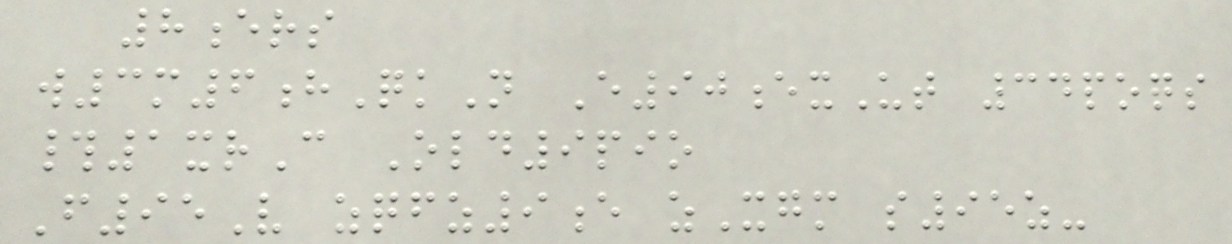8ers
w3m6hQkN E90exUt 34poqs
#1xrC Old9pio
F95V zqfz9e zXgm s95z-
